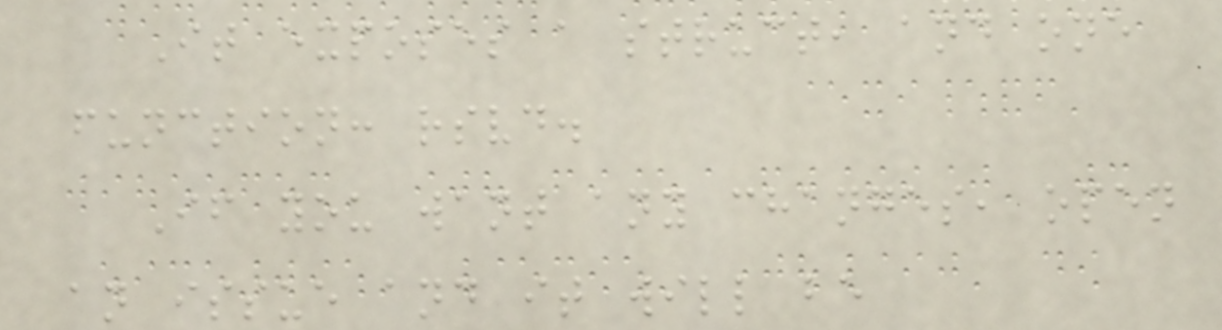It exposes a struct, and one
function: rsvd.
If you want any changes, open
an issue and it will be
